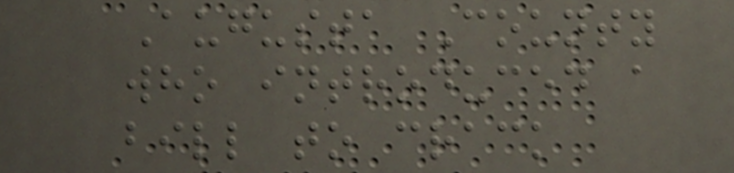Augusta County
who introduced a
bill to crack
